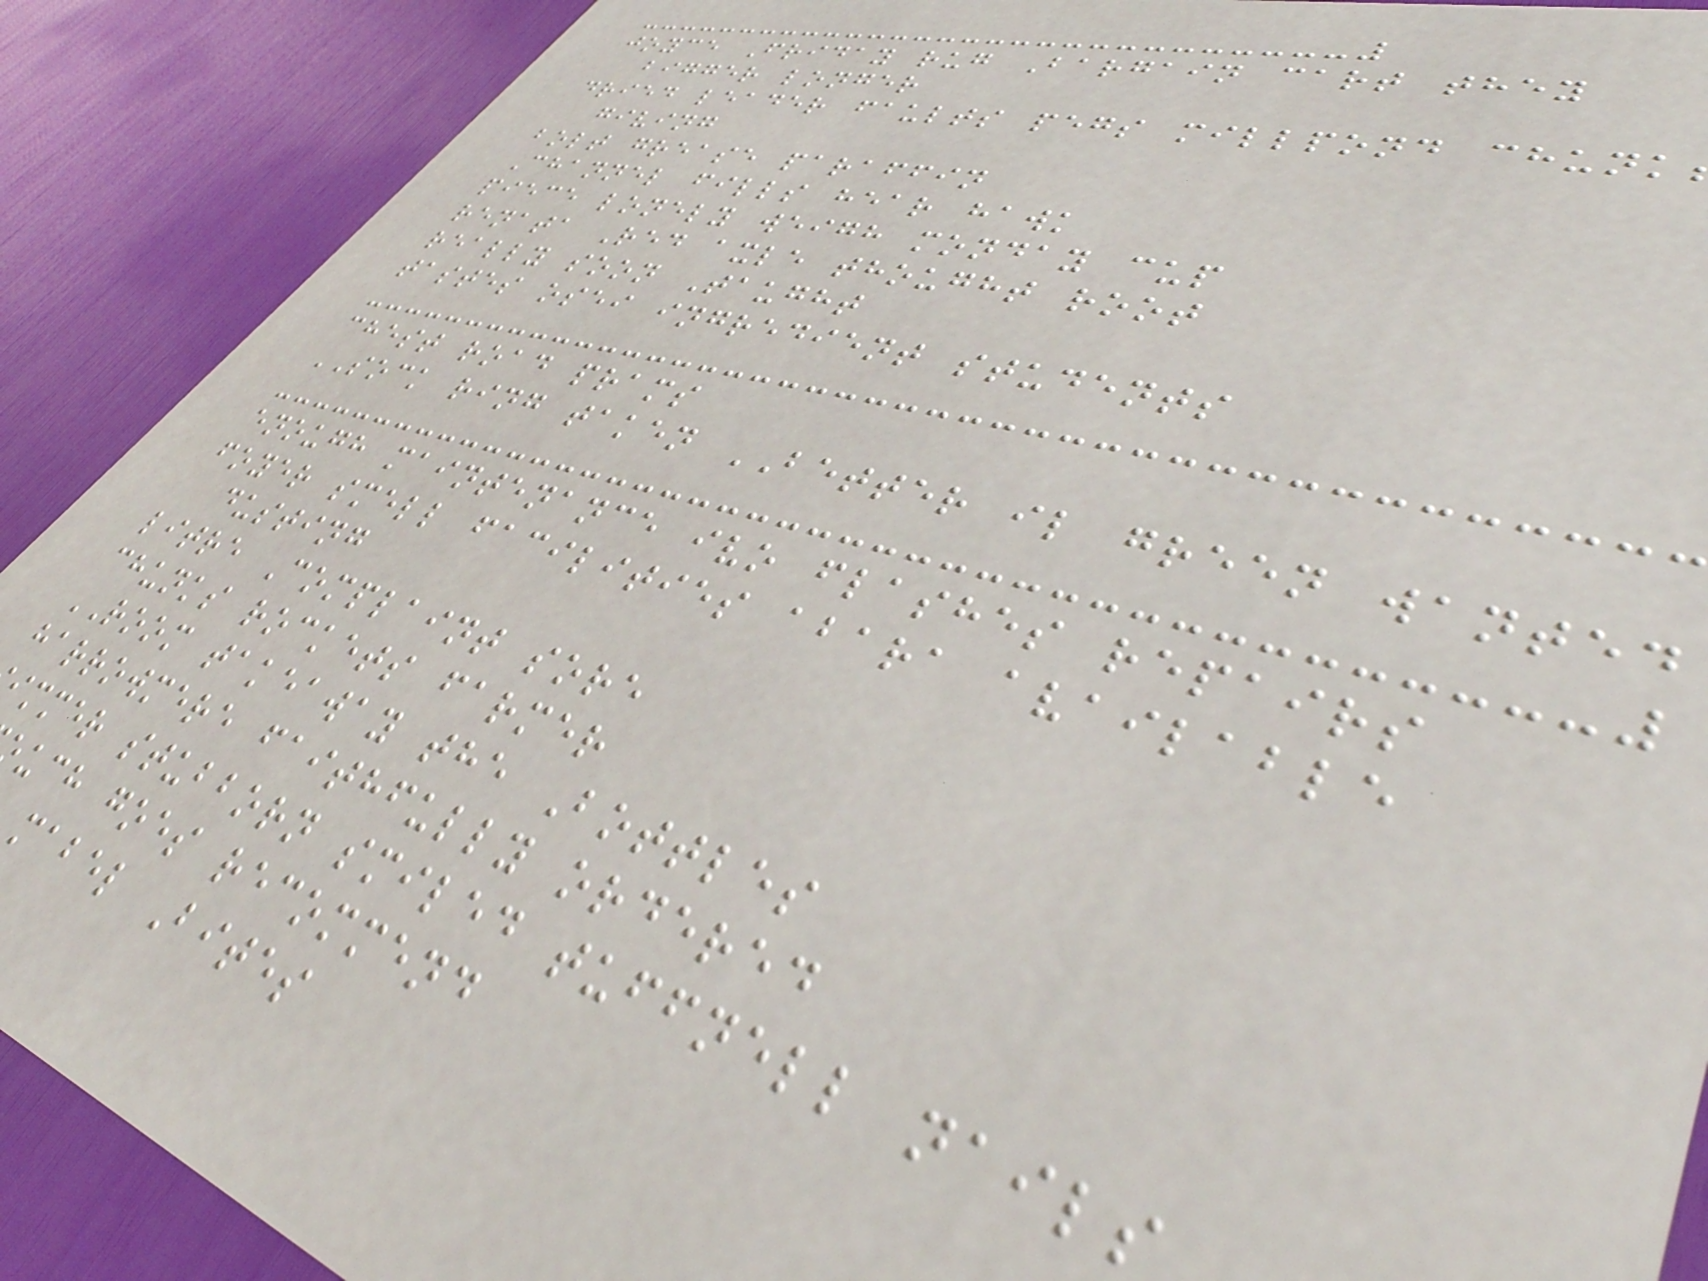joyce Friday rug Bargain cart they
bigger longer
dried leader faults pegs millpond chunk
giving
bolt grease paraffin
Channel fills hear hawk
piece lonely weigh monday cup
renata Red axle thought root
really soon Taught
tastes osei ingredient students
chest road prams
SOCK ring taken BETTER il green wanted
enough maintenance ivo flashes repairs
foyer smell facilities abara available
dusting
litre Complaint sore
chunks rockets farmer
ROOM takeaway the Bottles
harrowmere faithfully ordered
immer stubborn smiled tuffnell nails
uch goes recommend
mabel Bites
